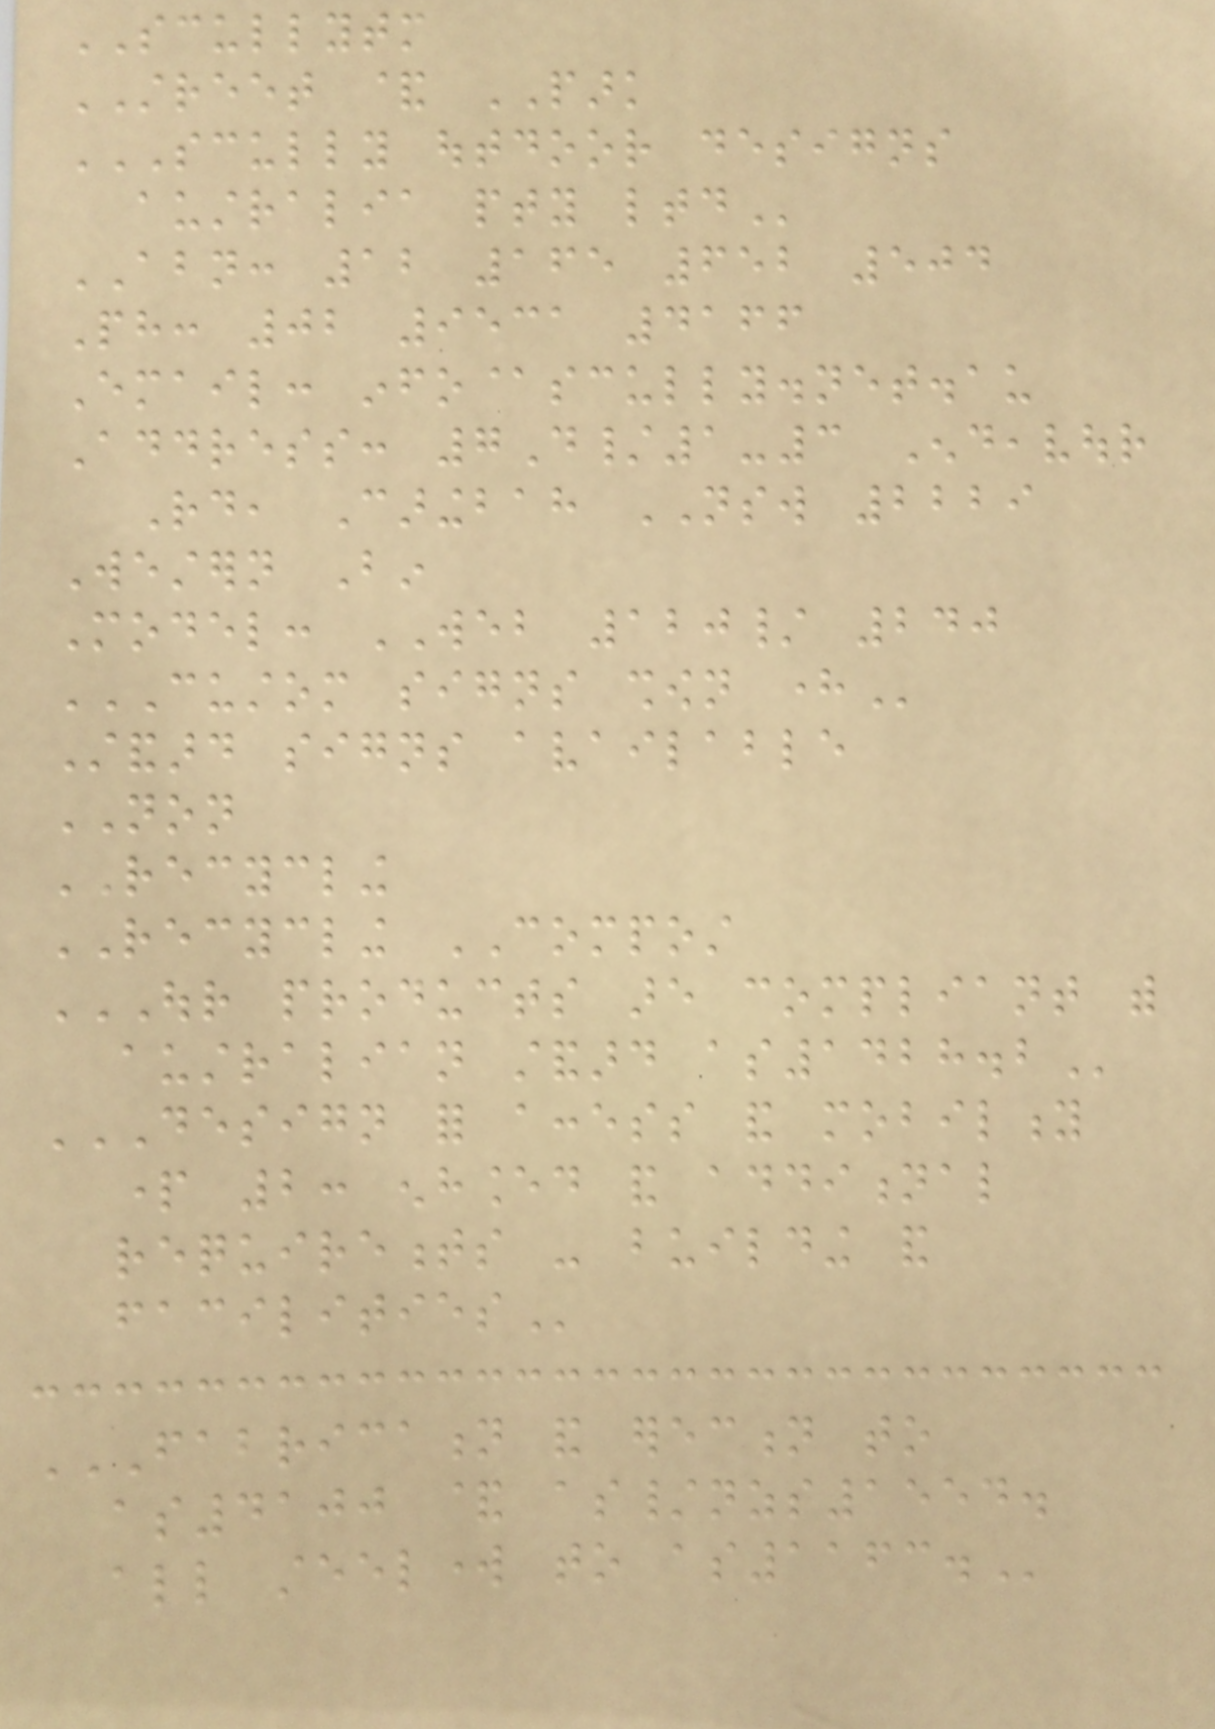SCULLYTM
STREET & PARK
SCULLY OUTDOOR DESIGNS
AUSTRALIA PTY LTD
ABN: 12 165 652 504
Ph: 02 9531 4166
Email: info@scully.net.au
Address: 7D/1-3 Endeavour
Rd, Caringbah NSW 2229
Western Bin
Model: WEB 120/ 240
CUSTOM SIGNS SHOWN HERE
Standard signs available
NON
RECYCLING
RECYCLING COMPOST
OUR PRODUCTS ARE COMPLIANT WITH
AUSTRALIAN STANDARD AS1428.2
DESIGN FOR ACCESS AND MOBILITY
PART 2: ENHANCED AND ADDITIONAL
REQUIREMENTS - BUILDING AND
FACILITIES
FABRICATION AND ERECTION TO
AS4100 & AS/NZS1554.
ALL STEELWORK TO AS1163.
